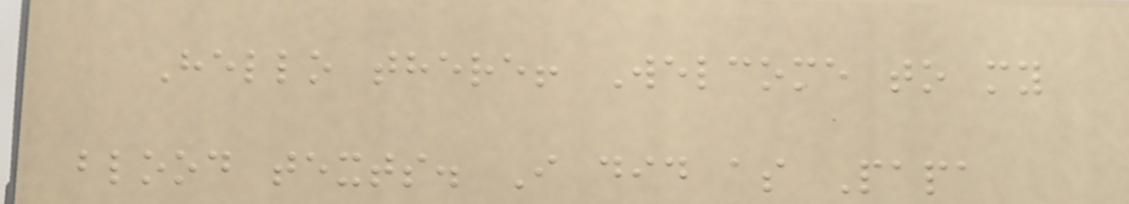Hello there! Welcome to my
blood texts. I did as Papa
